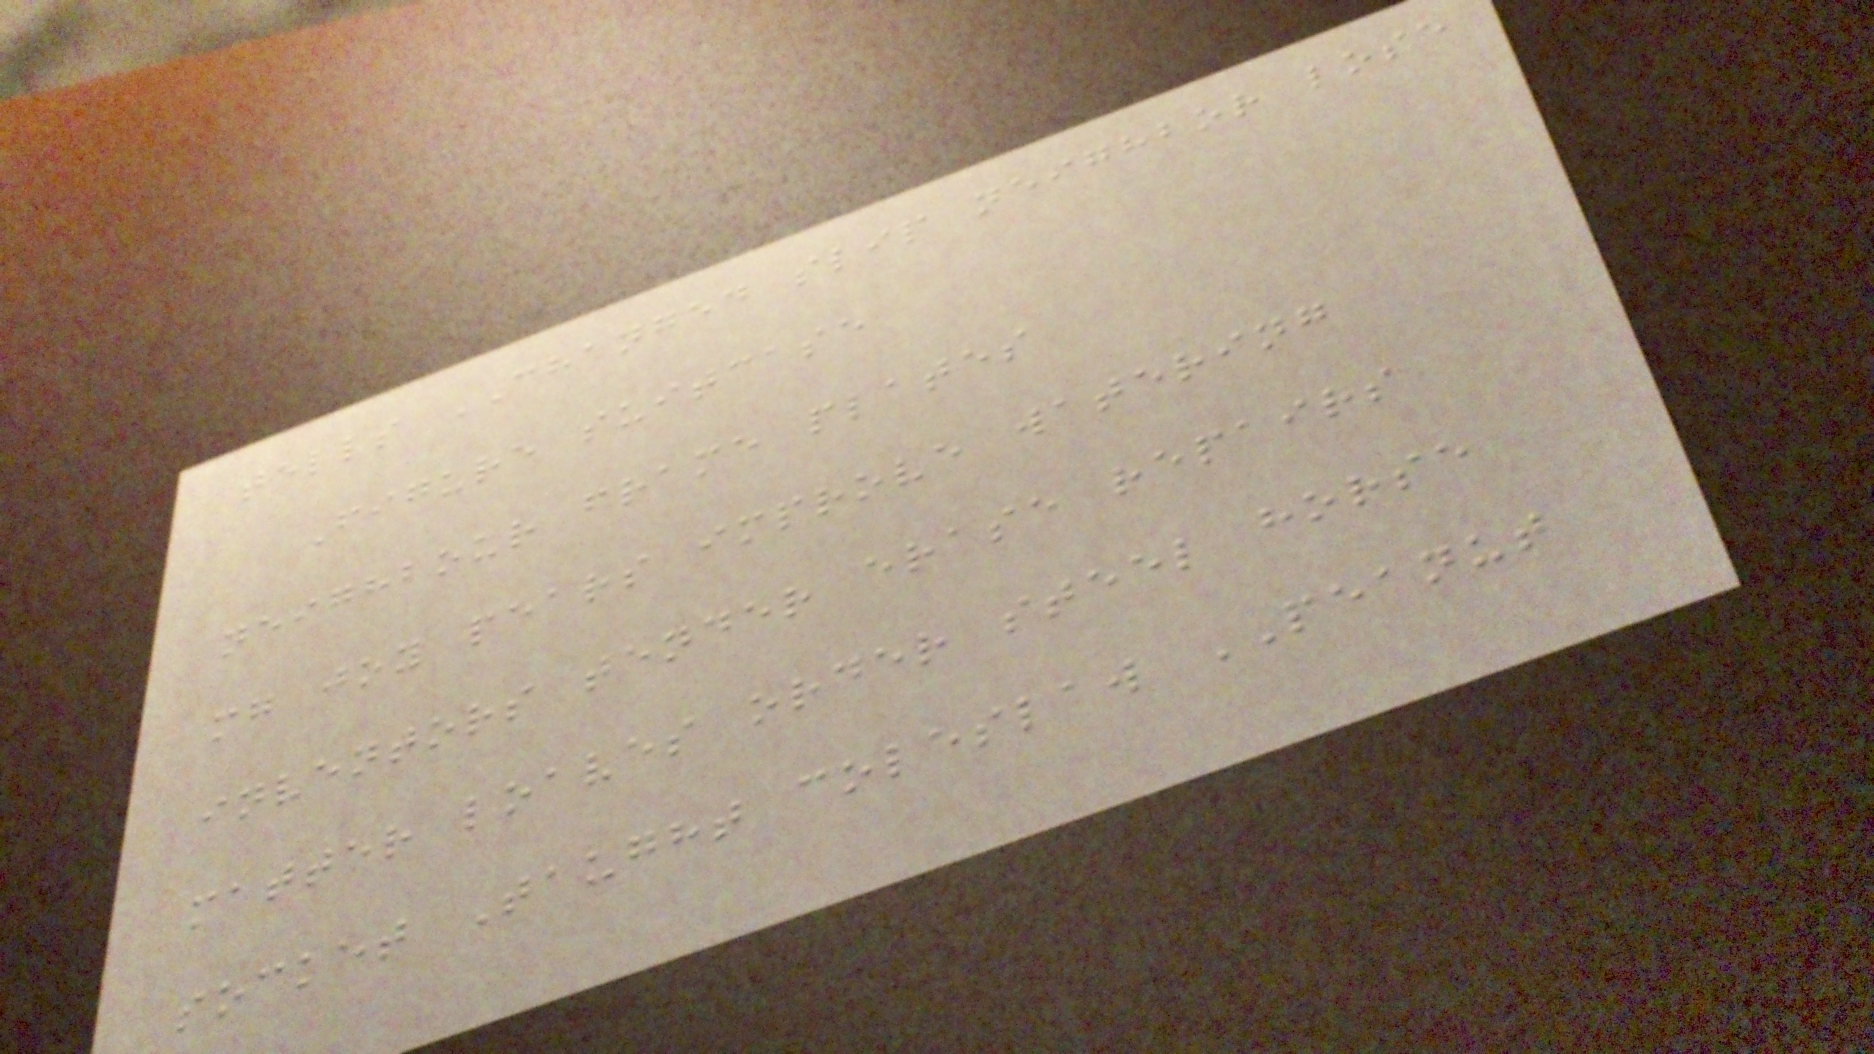tells CHANGED slip neighbor lose
Figure suitcase
neighbour frame plates
mg joy pears improve watering
inventors tender erase repairs
matter loaves order steel horse
socket Taught coleslaw PEANUT
